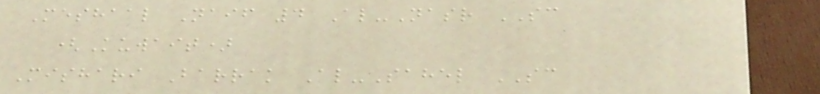Meshaal Naif 4 Al-Nasr SC
(Kuwait)
Mishari Barrak Al-Sahel SC
